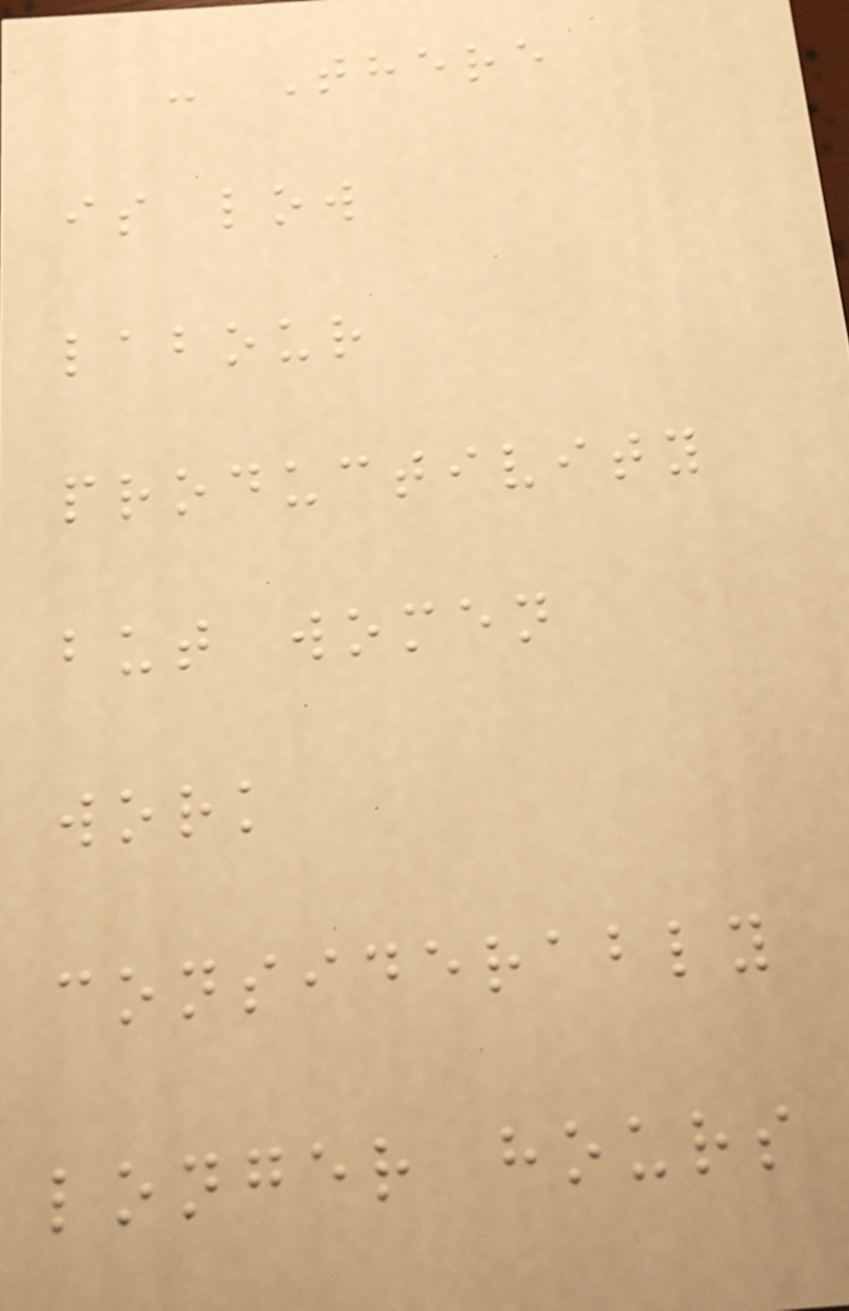- There
is low
labour
productivity
but women
work
considerably
longer hours
